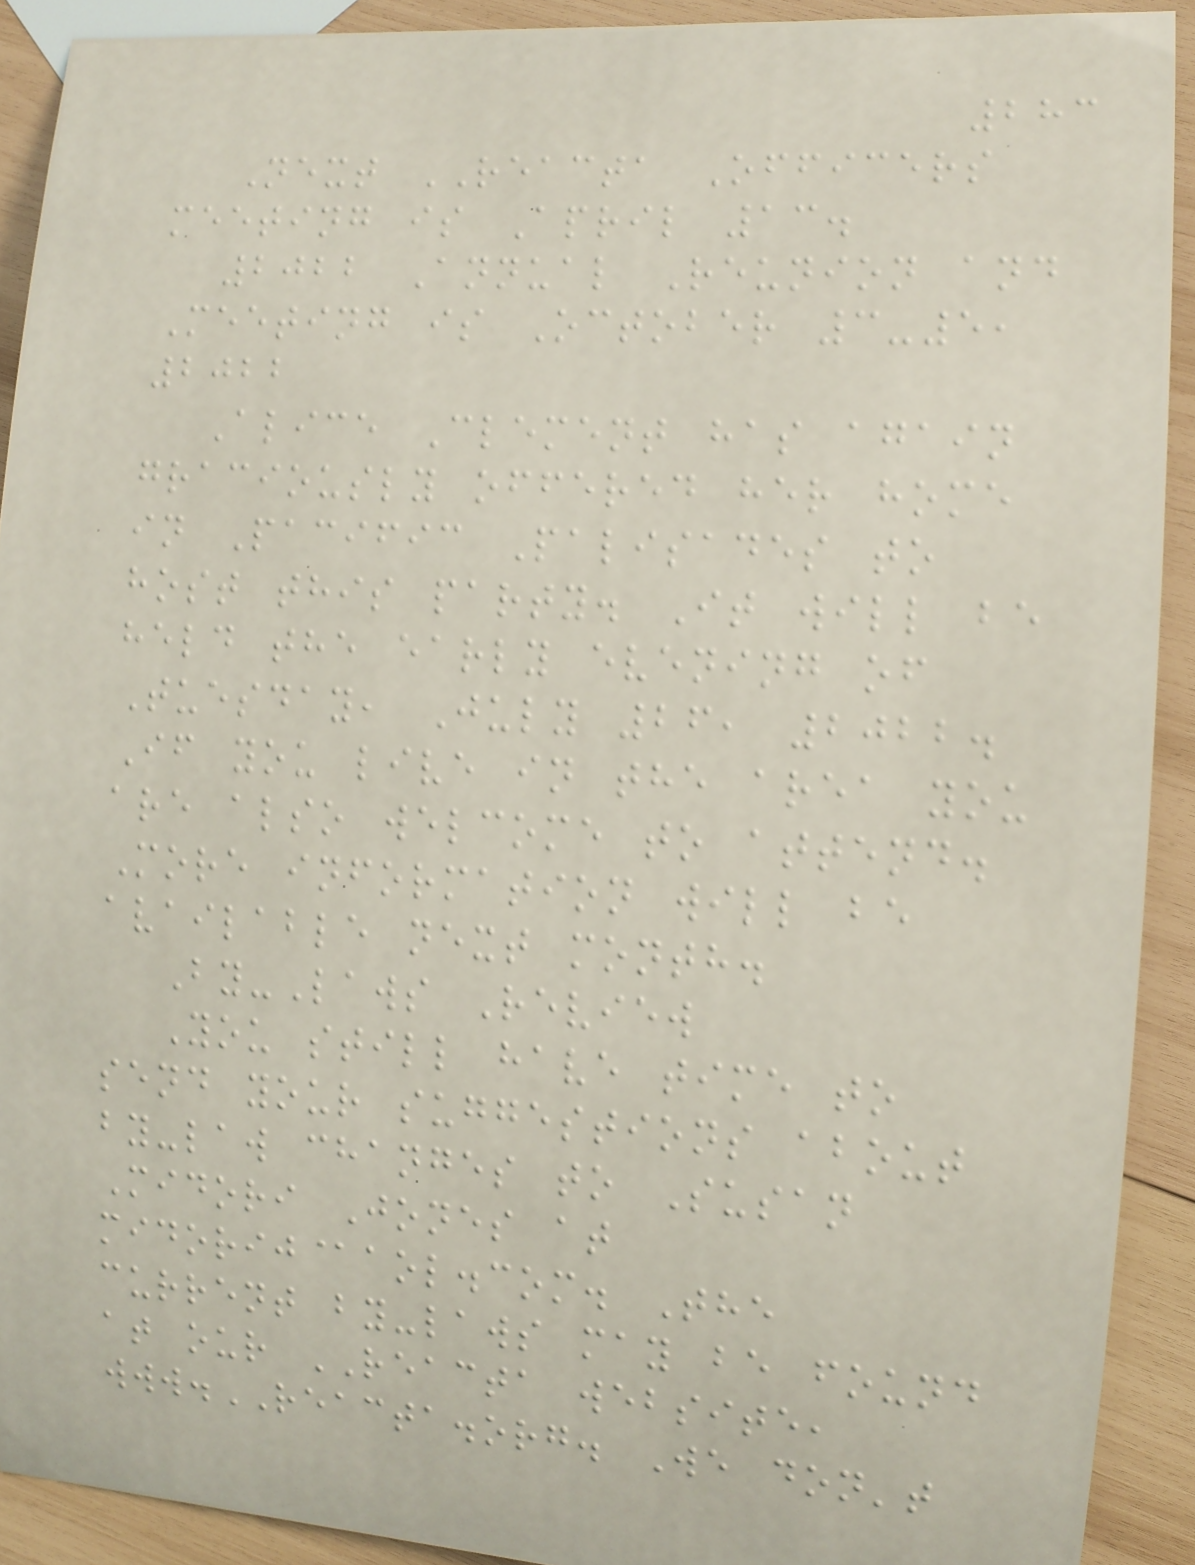283
Next REACTA Officers
meeting is April 13.
2022 Annual Reunion and
Meeting is October 3-5,
2022
Alice Clement has again
graciously offered her home
in Pacific Palisades to
host this party. It will be
held the early evening of
Tuesday, July 26, 2022.
If you live in the area you
are also welcome to attend.
More information will be
available next month.
By-Laws Review
You still have time to
send your suggestions about
by-law changes to Susan
Midori Jones at
midorij@aol.com. The
current by-laws may be found
at our REACTA website,
www.REACTA.org. We don't
